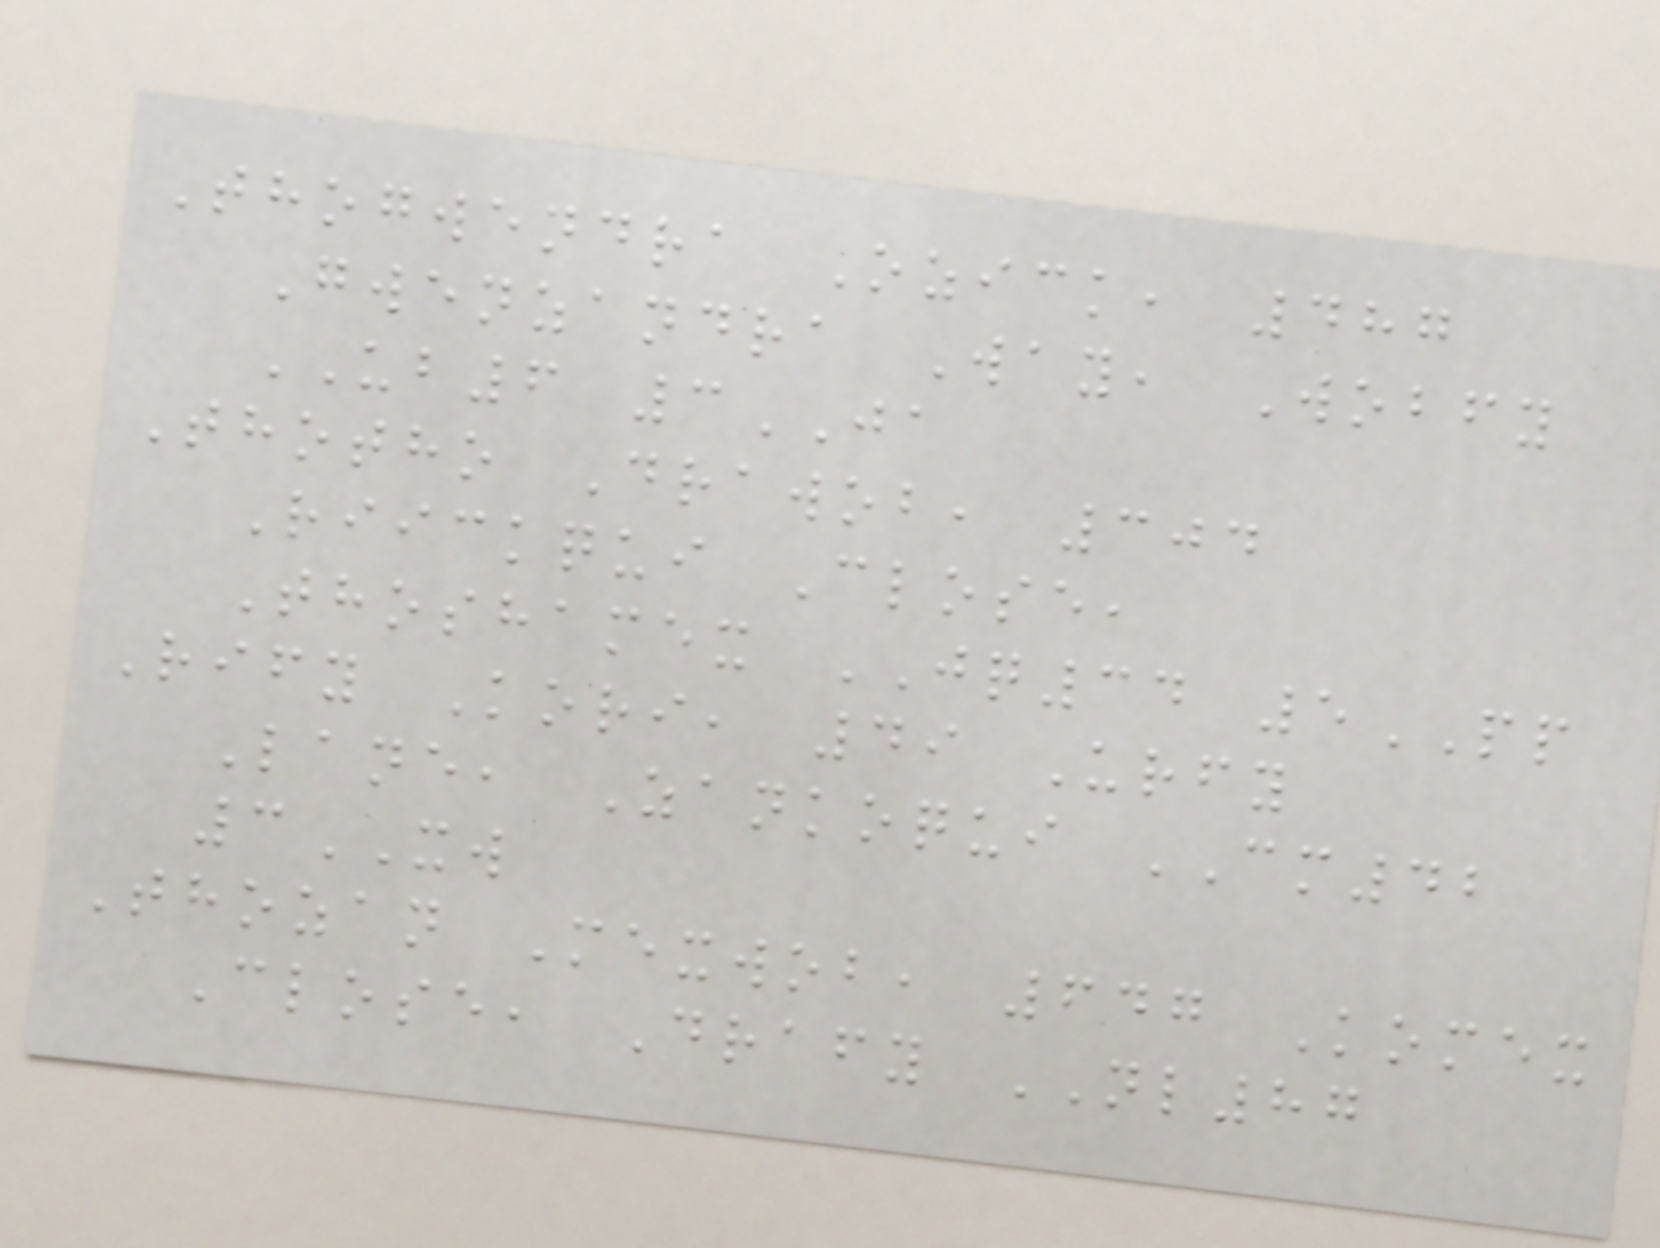Thogwendra Ozick, 487
Gwenzandra Way, Wobfy
UB6 3JA
Thotho Drawob, 304
Riickqui Close,
Thoshamex JQ34 5PP
Rify Kori, 49 Urfy
Lane, Zankoqui CM42
3XW
Thozan Mexwob, 647 Komex
Close, Drafy NL87
